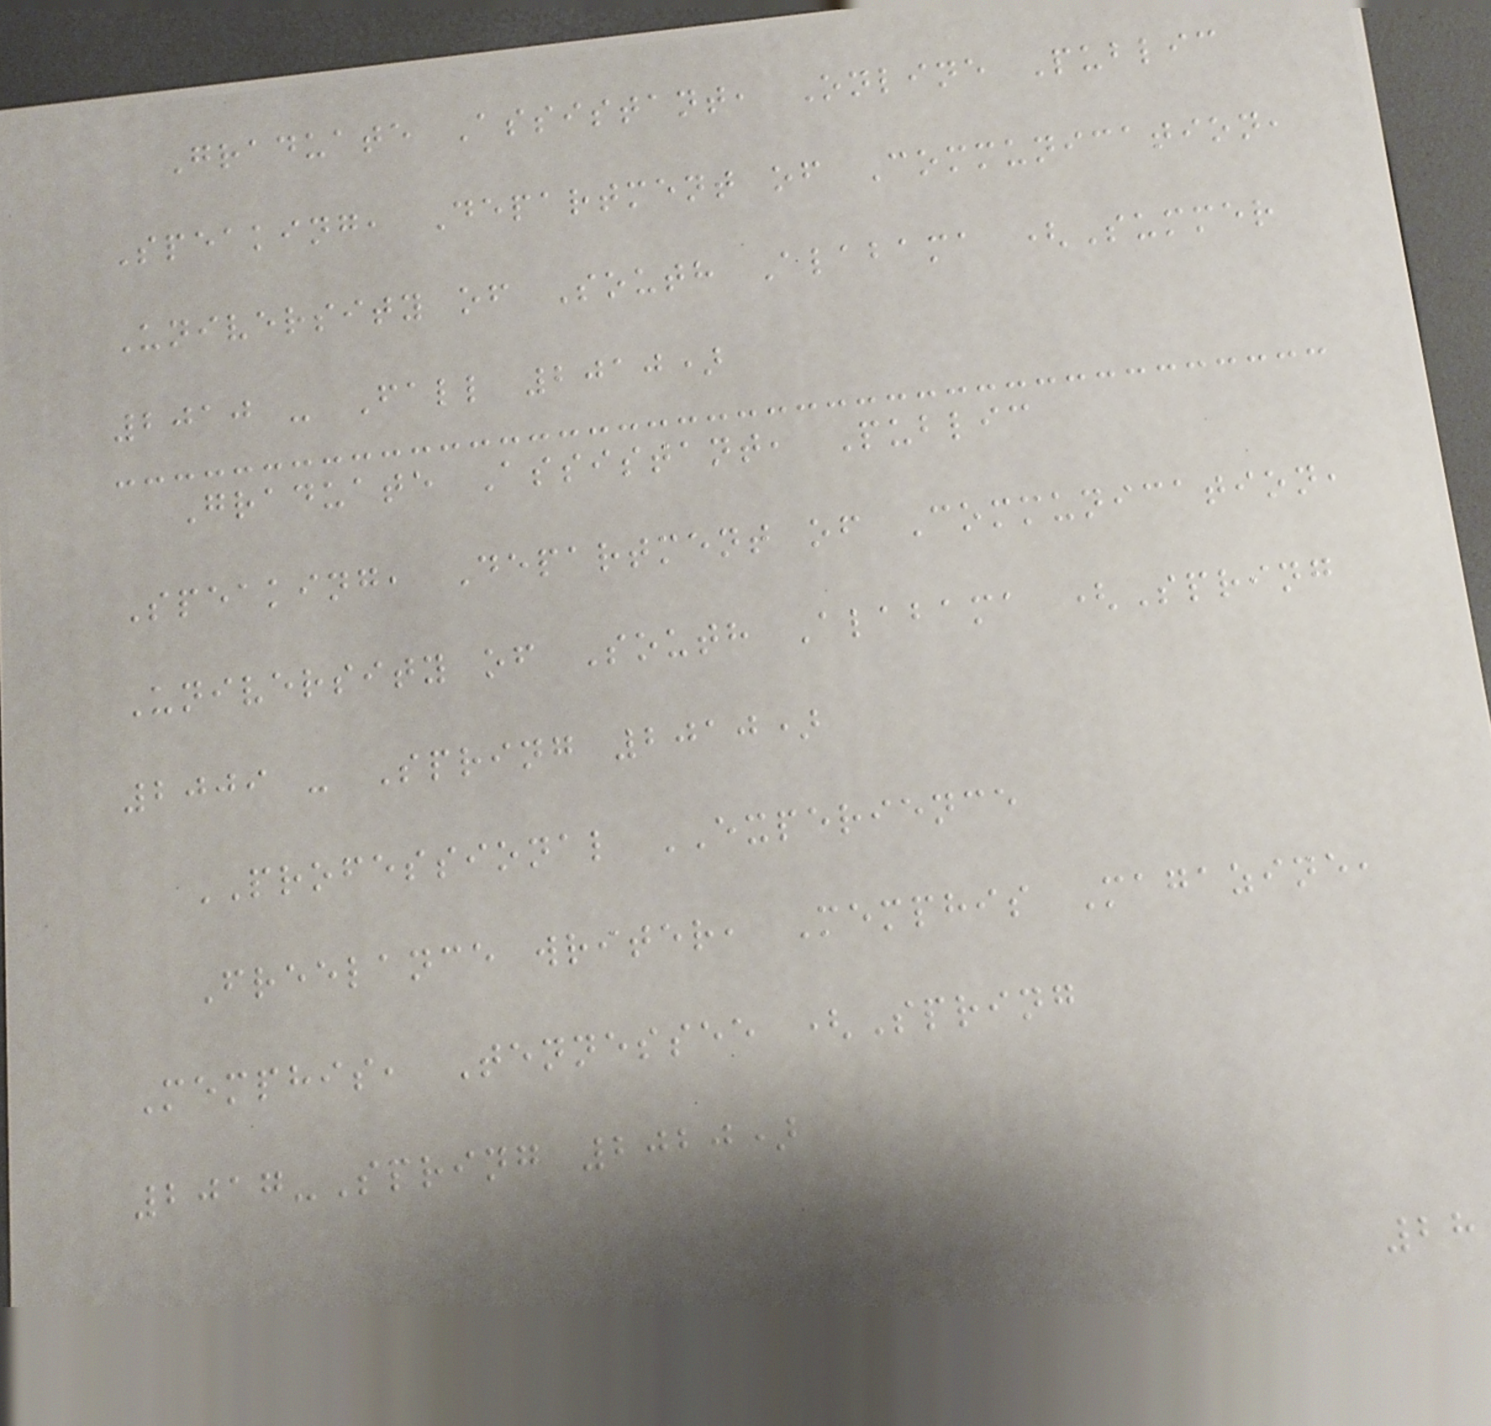Graduate Assistant, Online Public
Speaking, Department of Communication,
University of South Alabama (Summer
2010 - Fall 2010)
Graduate Assistant, Public
Speaking, Department of Communication,
University of South Alabama (Spring
2009 - Spring 2010)
PROFESSIONAL EXPERIENCE
Freelance writer, Memphis Magazine,
Memphis, Tennessee (Spring
2017-Spring 2020)
28
